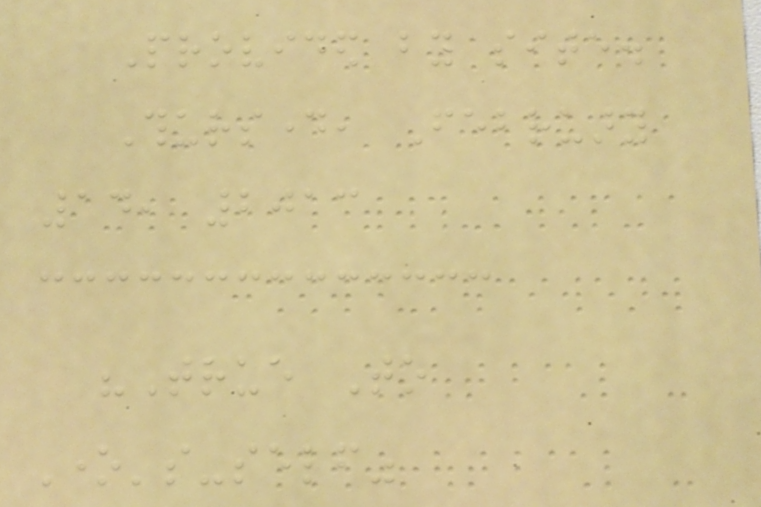Provided by site.
Thursday, February
14, 2013
"True To
One's-self"
